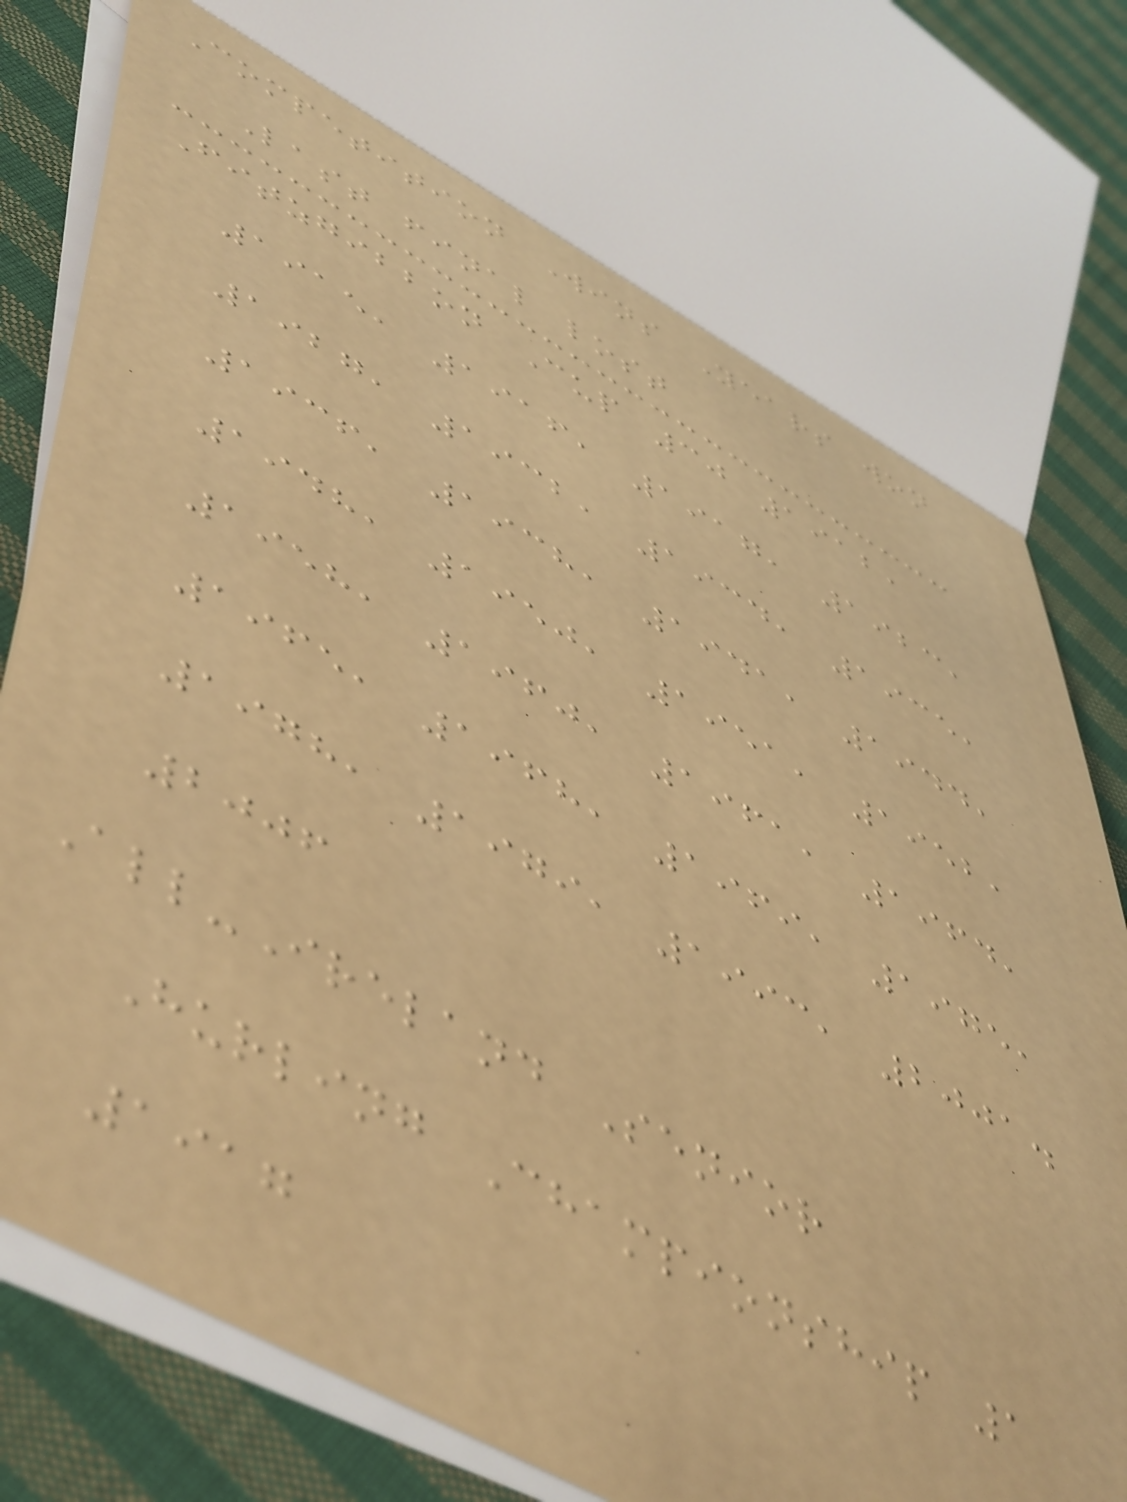Competition Wins Years won
Last final lost
Fitzgibbon Cup 30 1912,
1915, 1916, 1917, 1923,
1927, 1932, 1934, 1935,
1936, 1938, 1941, 1944,
1948, 1950, 1951, 1952,
1958, 1960, 1961, 1964,
1965, 1968, 1969, 1975,
1978, 1979, 1993, 2001.
2006
All-Ireland Senior
Hurling Championship 1
1917
